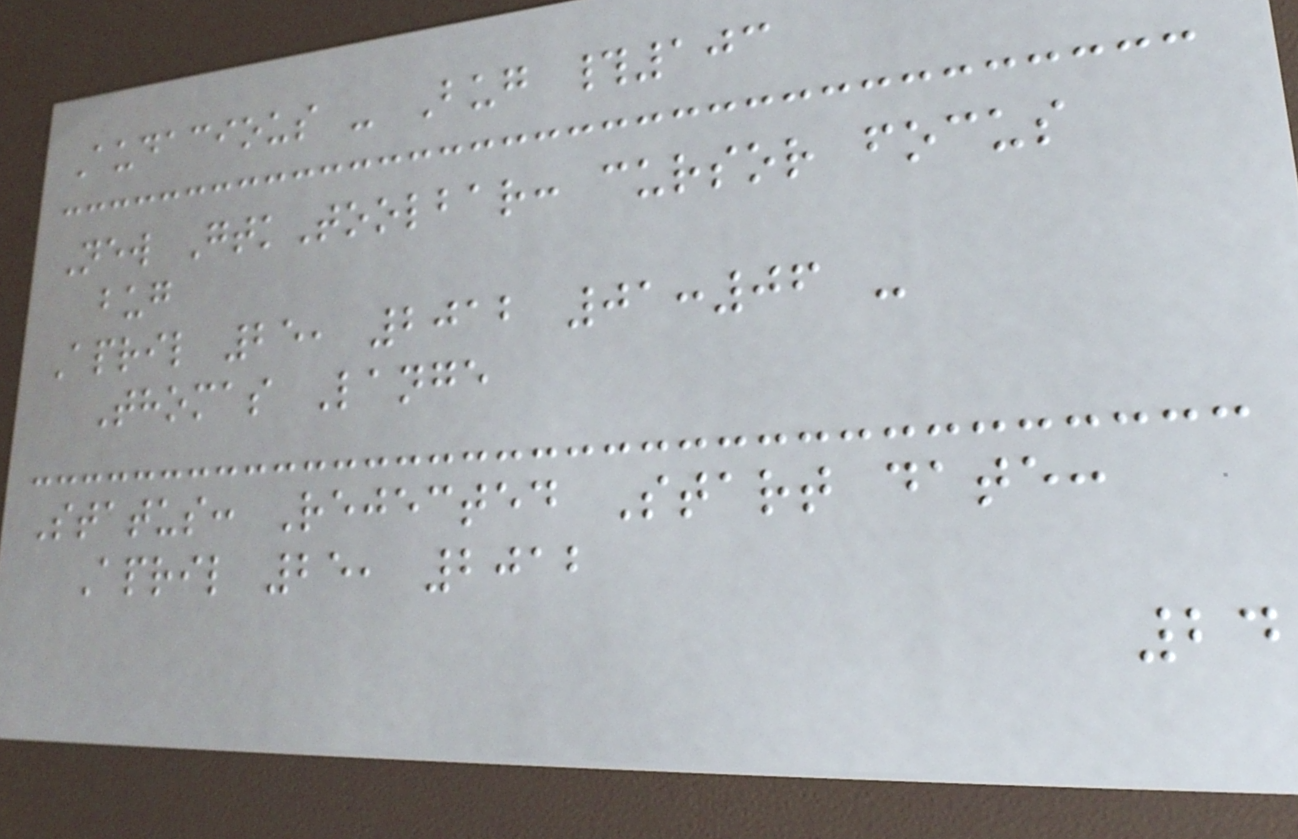Audacious - Bug #103
New GtkToolbar: cursor focus
bug
April 25, 2012 01:06 -
Thomas Lange
Status: Rejected Start date:
April 25, 2012
24
